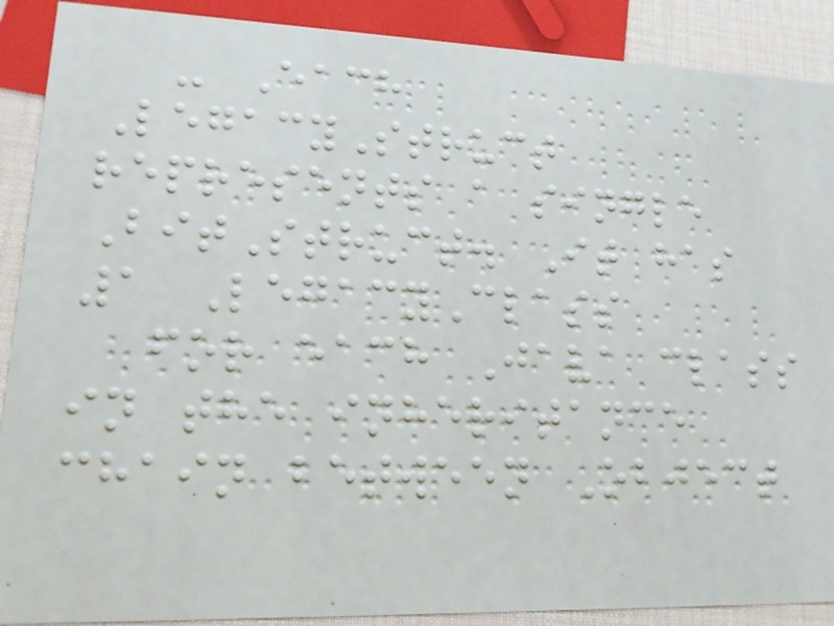- Each
LegacyStruct
represents a single
BitStruct. It has
1 LegacyClass
for each Java class
in the inheritance
chain between Object
